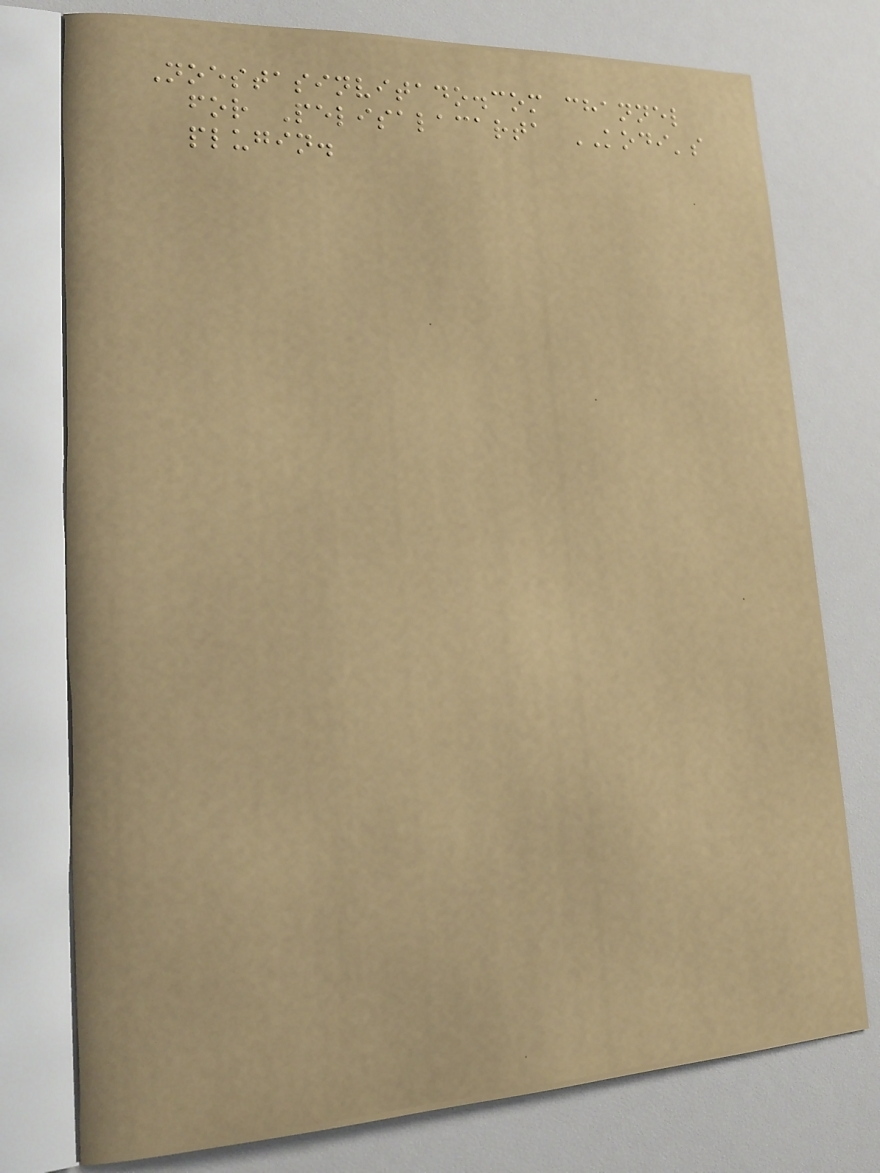Noestasinvitado.com channel
for Pelisalacarta KODI's
plugin.
